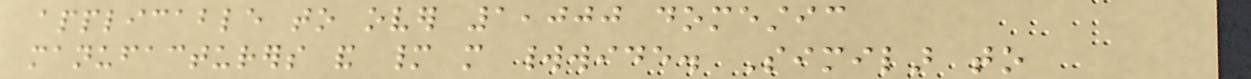applicable to over 1,000 domestic
manufacturers and many more worldwide. Similar to
